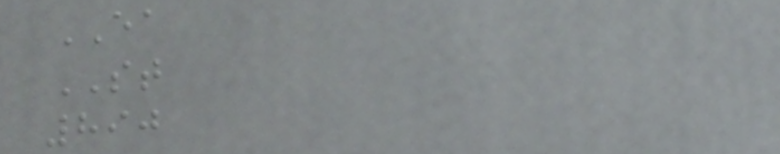EA
ST
890
